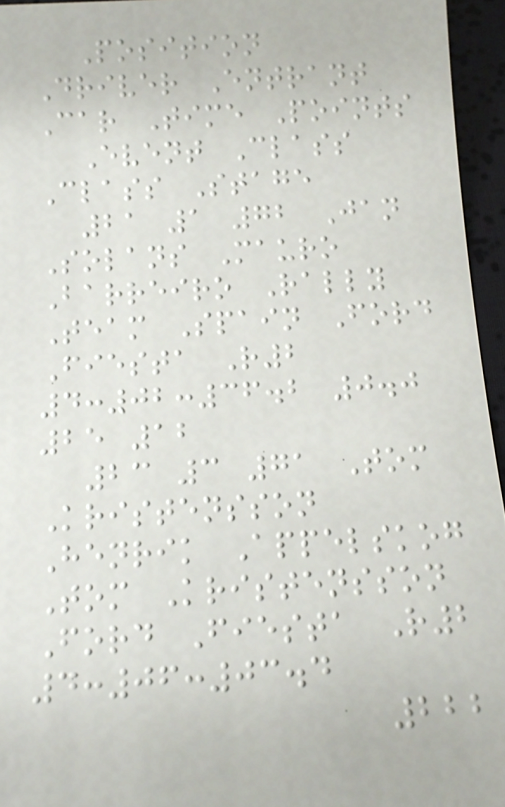Position
Driver Entrant
Car Time Points
Event Class
Class Stage
21 1 72 Jan
Solans Mauro
Barreiro Rally
Team Spain Ford
Fiesta R2
4:02:36.2 0.0
25 12
23 3 71 Tom
Kristensson
Henrik Appelskog
Tom Kristensson
Ford Fiesta R2
4:06:03.4
222
